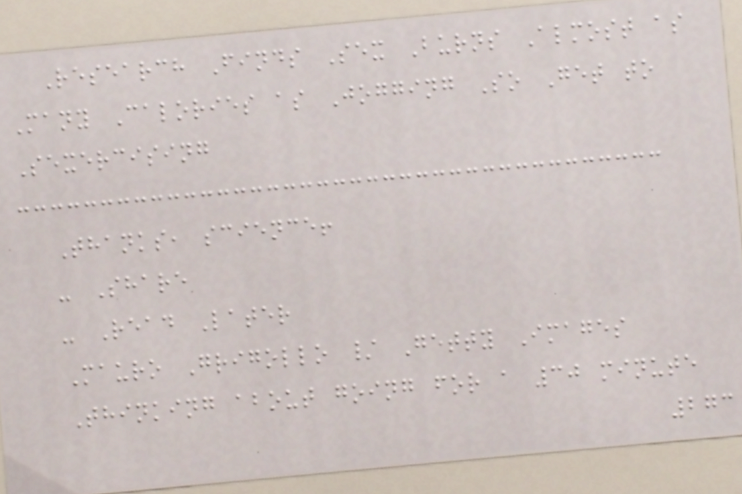Research Finds Sex Burns Almost as
Many Calories as Jogging So Get to
Sexercising
Thanks, science!
- Share
- Read Later
Mauro Grigollo / Getty Images
Thinking about going for a 30 minute
273
